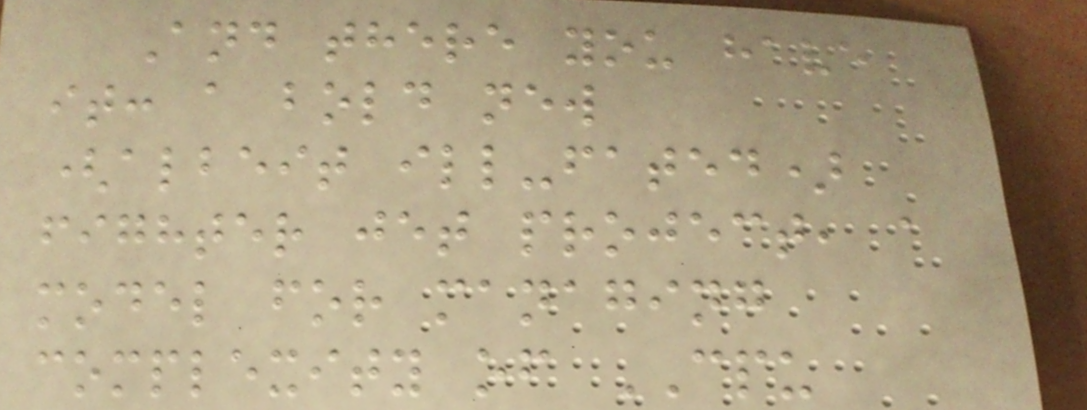And there you have
it: a bold new
(albeit ill-fated)
fighter jet project, a
model for managing
complexity of CPU
